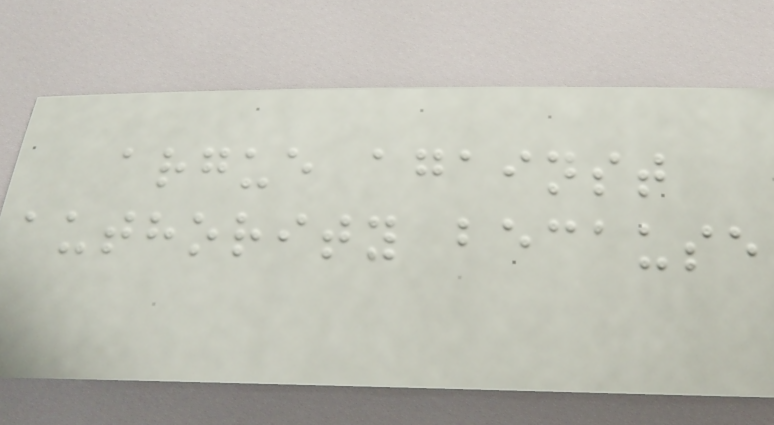argue against
authority because
